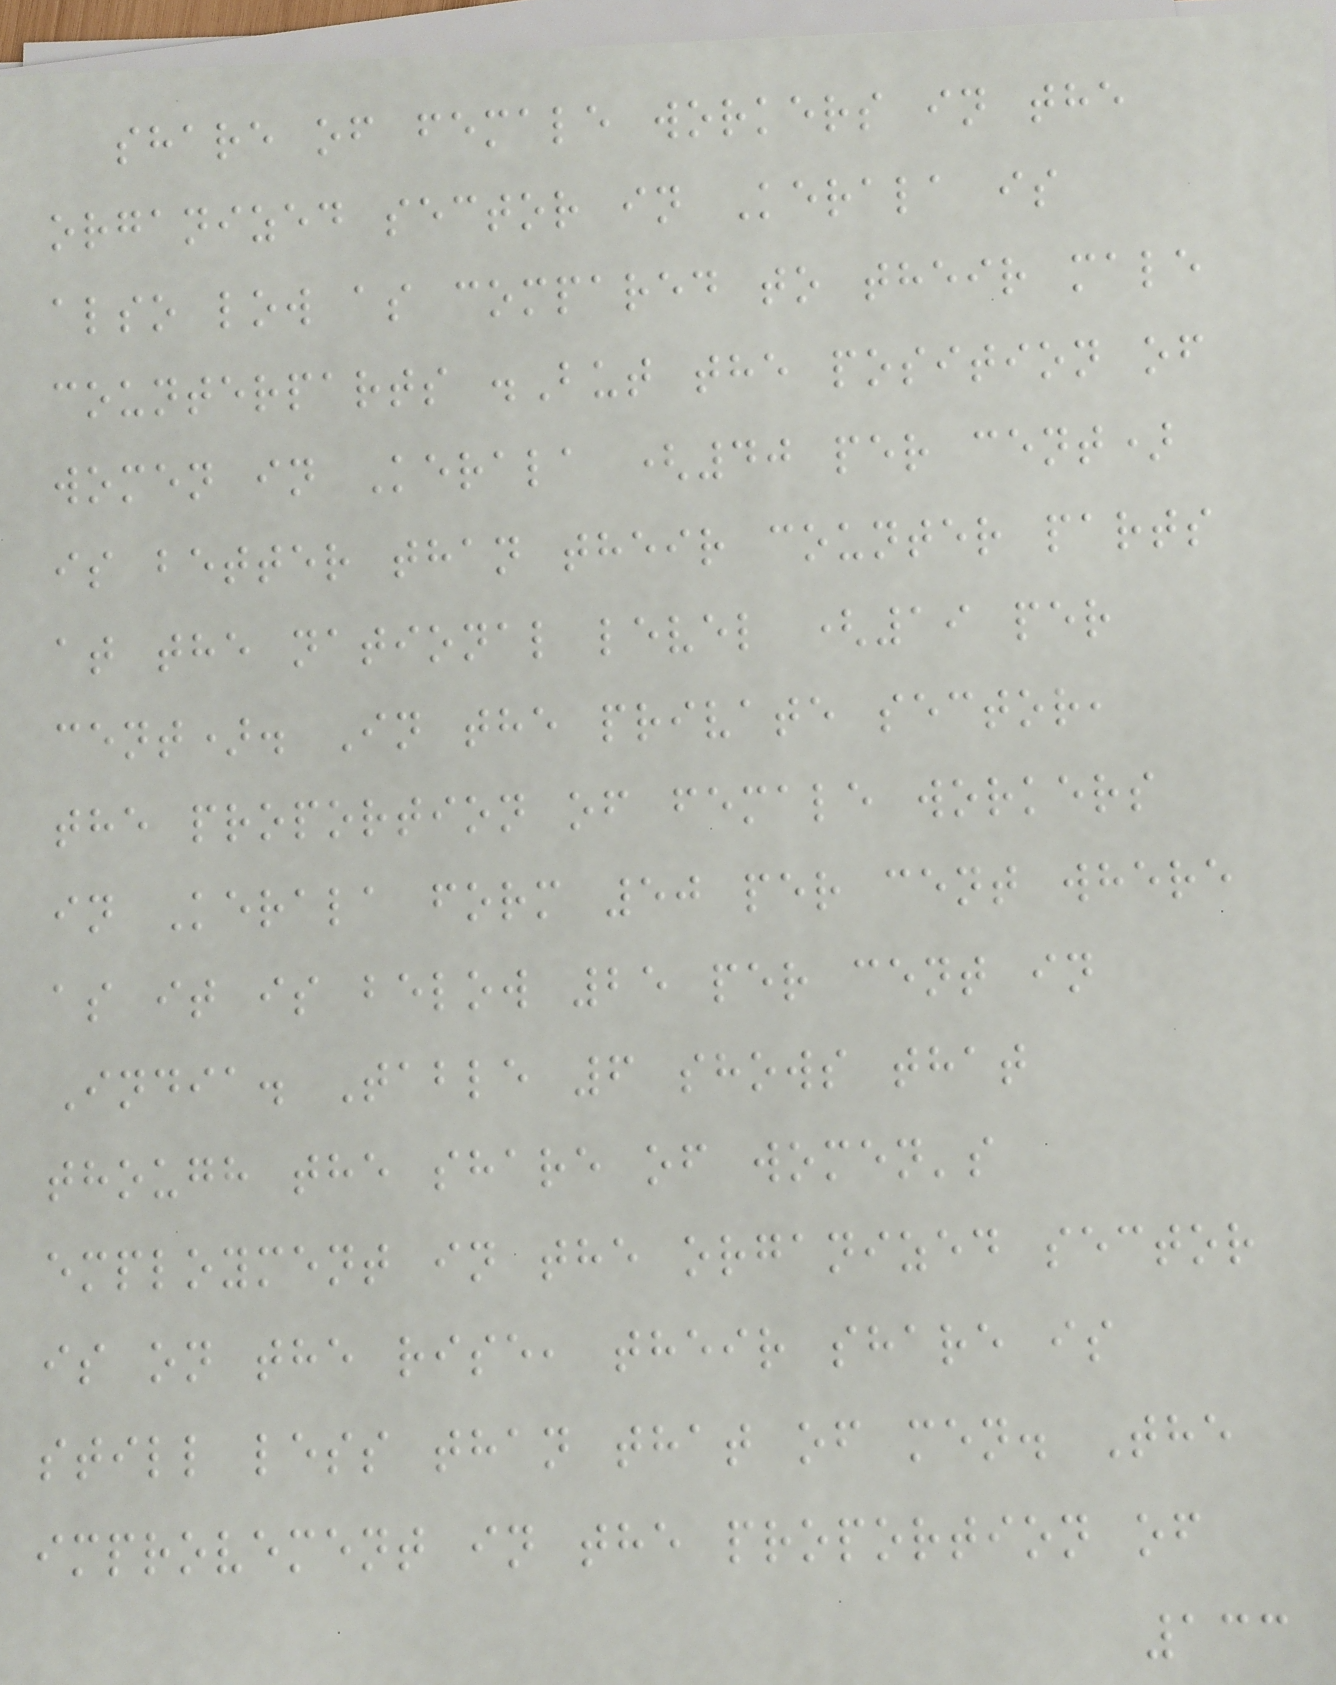share of female workers in the
organized sector in Kerala is
also low as compared to their male
counterparts .But the position of
women in Kerala (40 per cent)
is better than their counter parts
at the national level (19 per
cent). In the private sector,
the proportion of female workers
in Kerala form 50 per cent where
as it is below 25 per cent in
India. Table 6 shows that
though the share of women's
employment in the organized sector
is on the rise, their share is
still less than that of men. The
improvement in the proportion of
133
